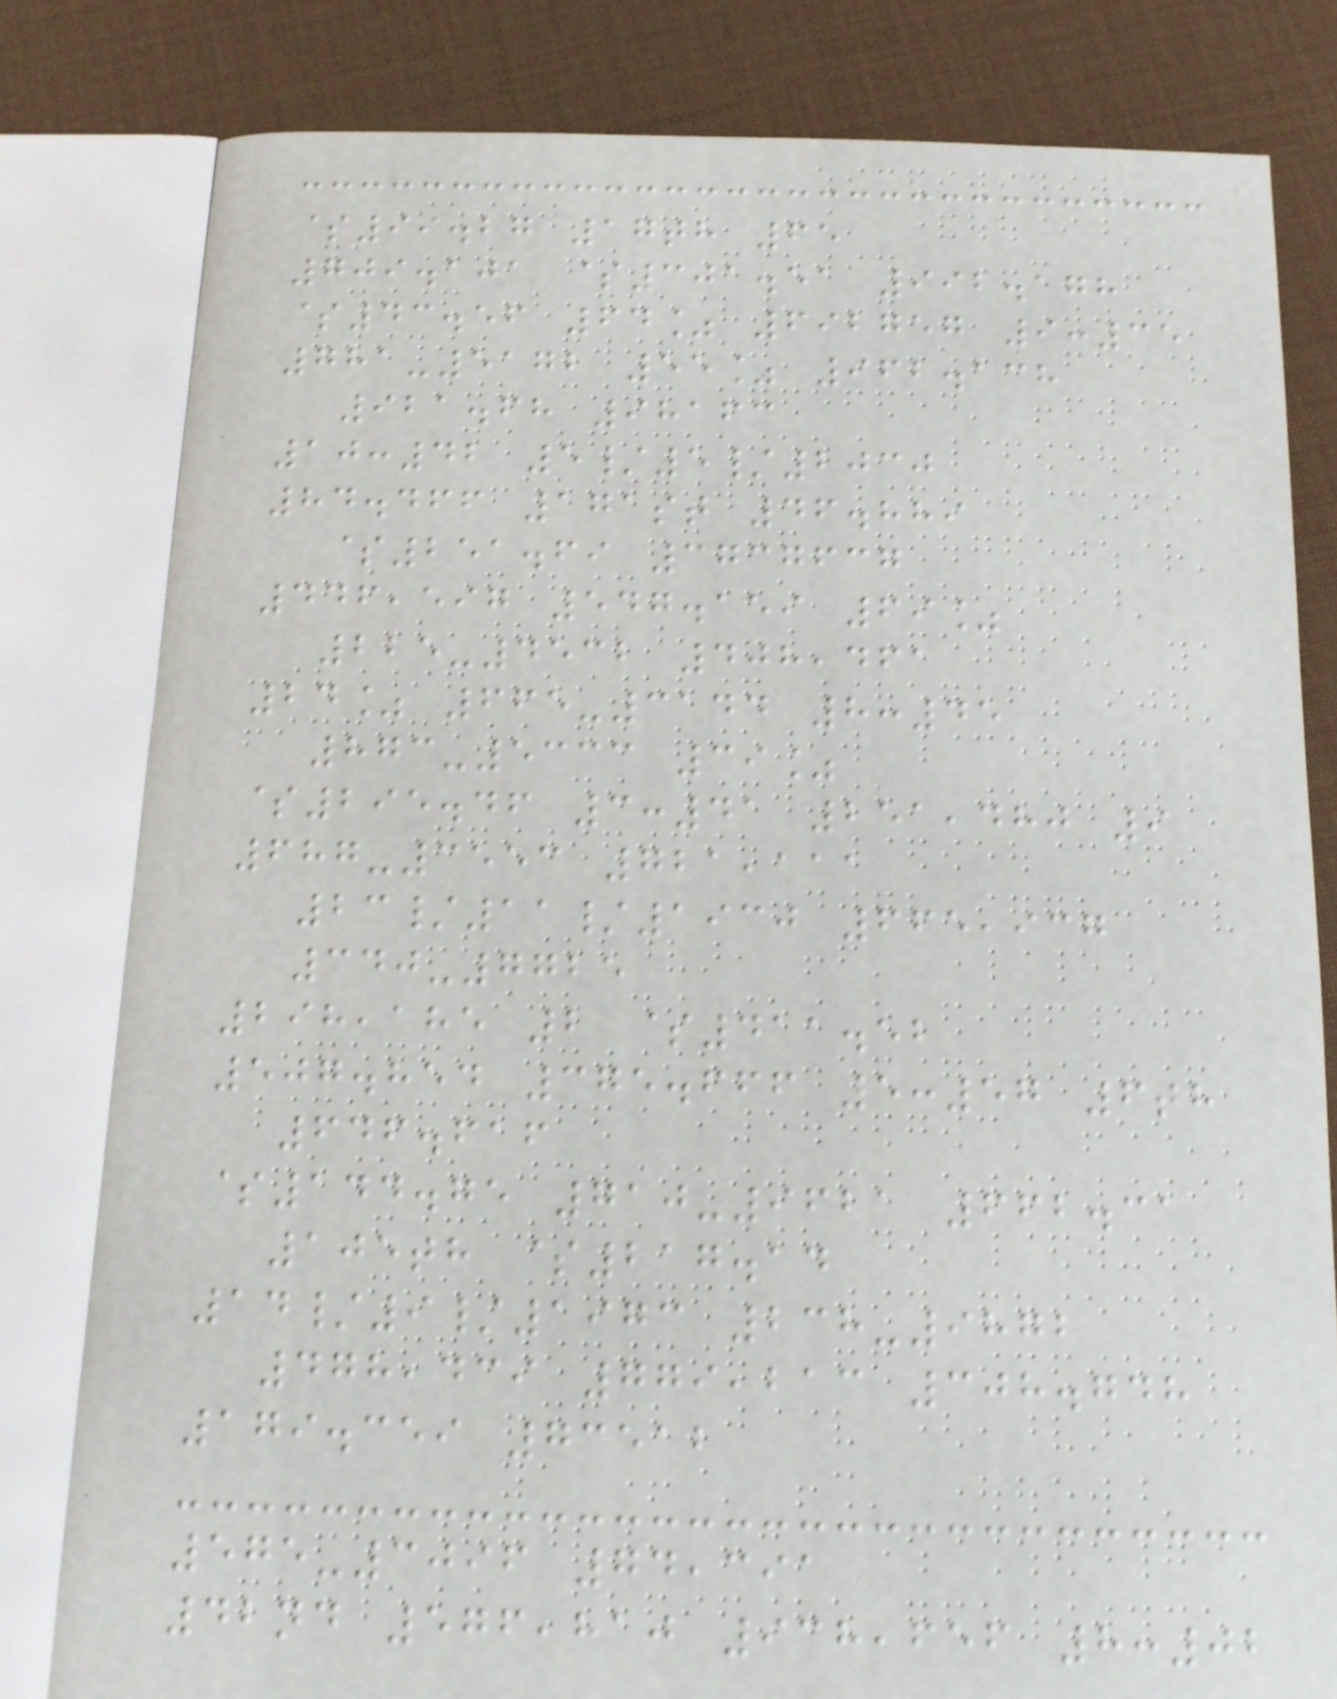$99.27 17th 65
709.101 $301.51 992.178
$43.56 64% 692757 9:35
781-5172 55% 962.138
921.68 98163
10:42 5/5/2030
84.466 171st 46.889
$251.69 3737637
446,597 547.159 69%
225-4532 408,461
24% 665-3144 8:45
873-5333 39%
$295.46 3:41 251,480 9
687-3553 721,111
23/11/1930 665,937
340-7725
298,185 2 $411.52
507.854 375.666 5:57 6th
646.616
$144.75 710-9621 662.31
105th $217.14
14/9/1973 238-9872
478,439 779,213 308.748
179.359 73512
575-3096 74,391
42nd 576,810 938,656 8:02
